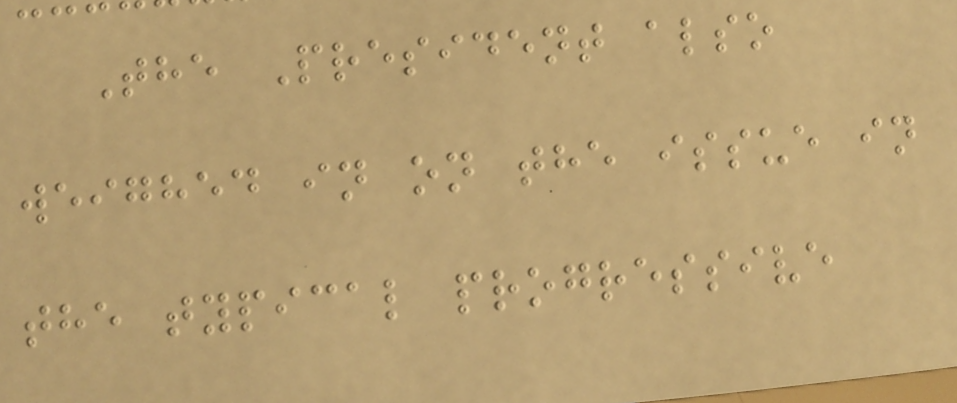The President also
weighed in on the issue in
the typical progressive
